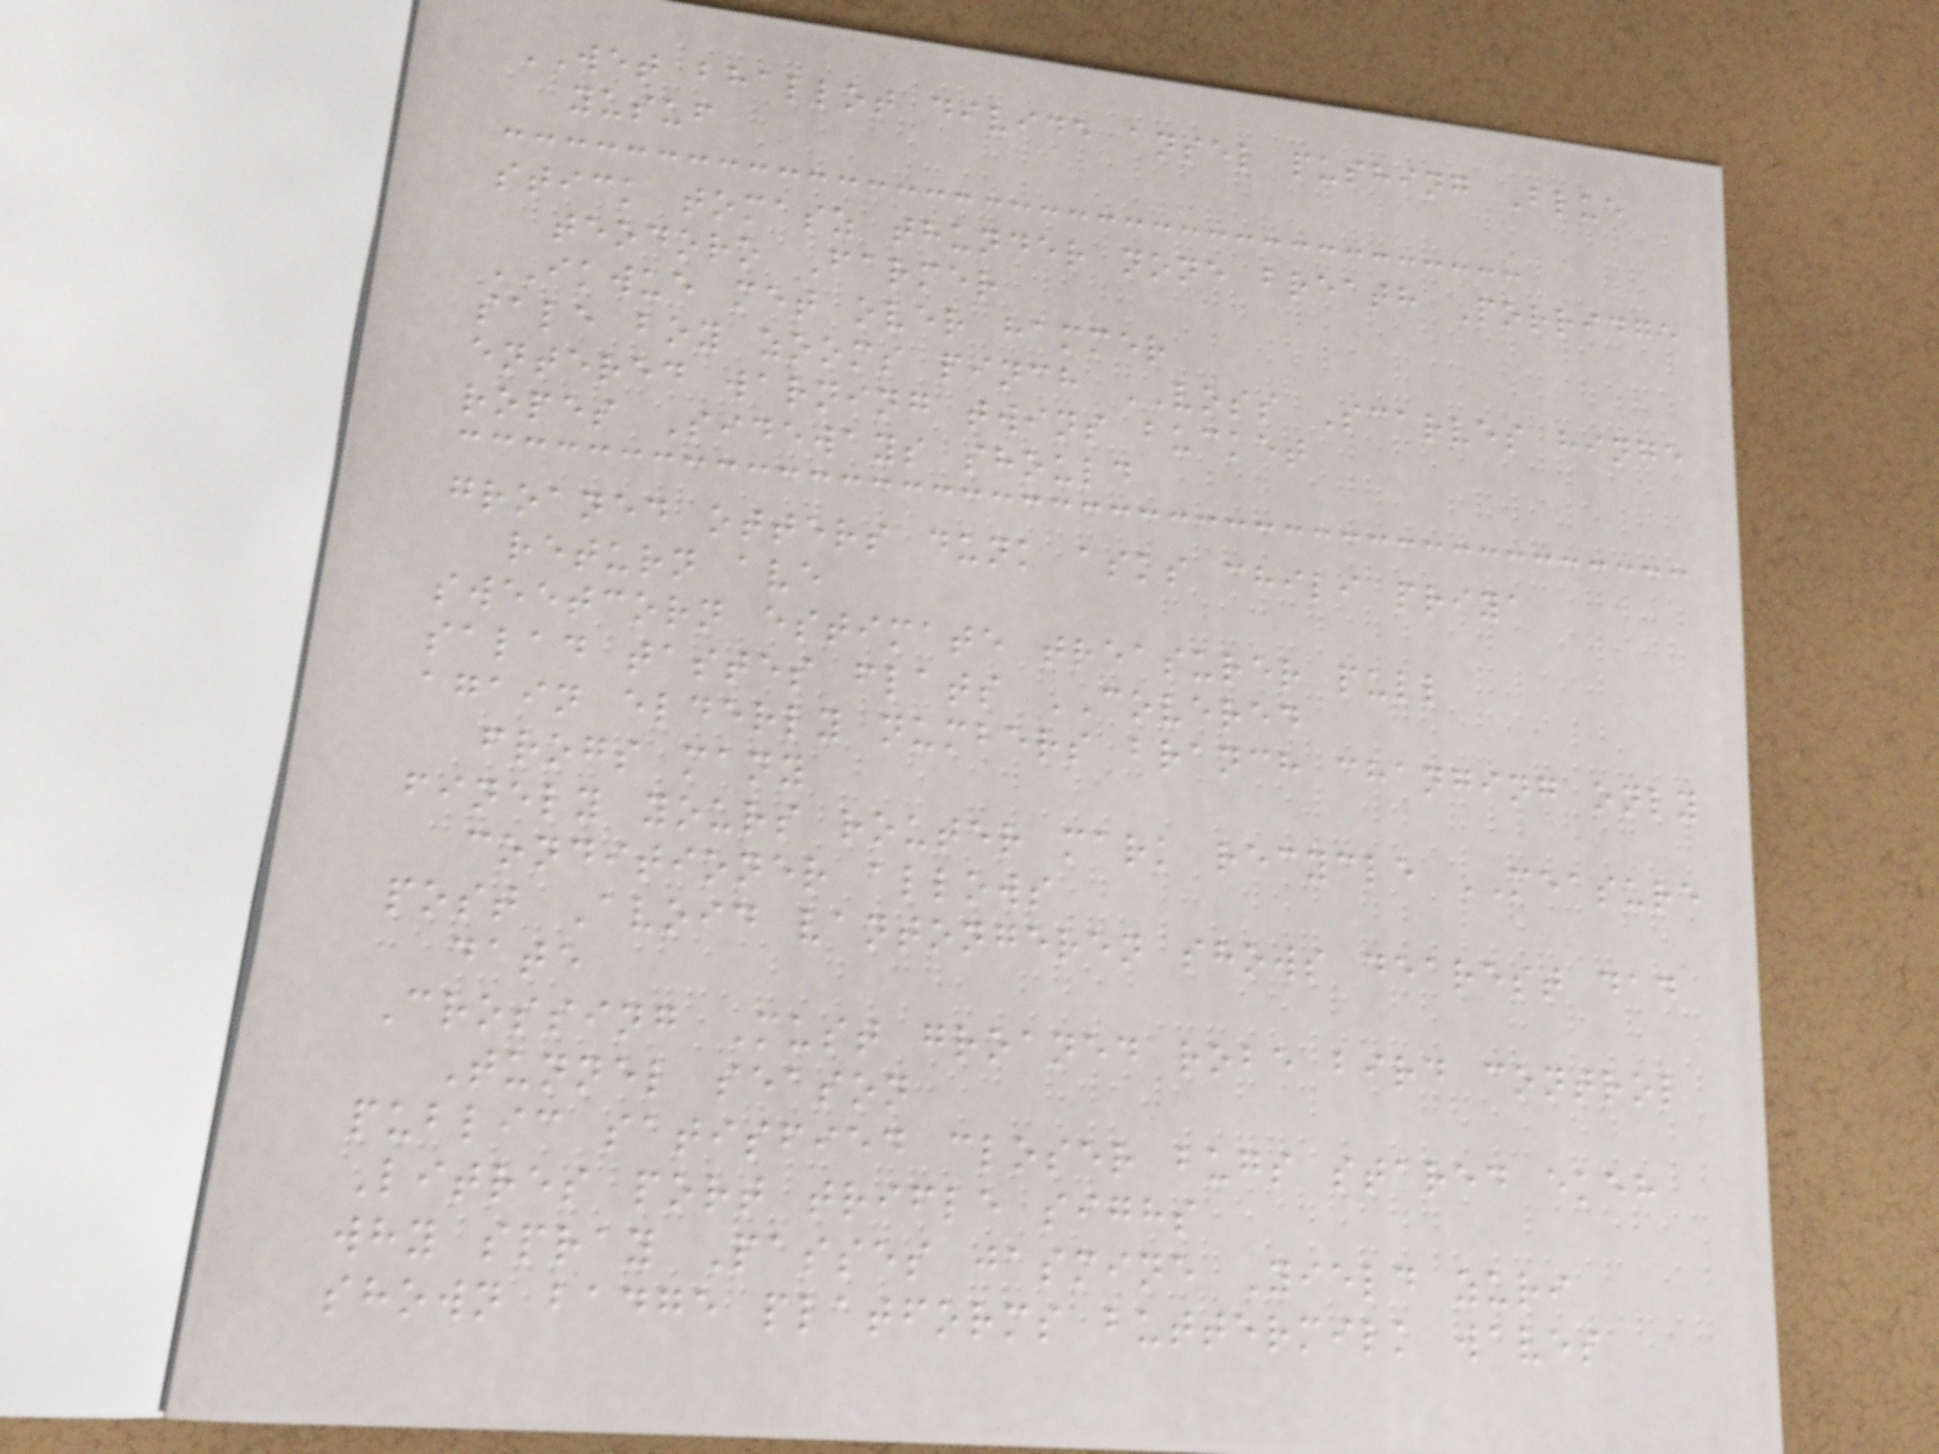WET bhallot divide ansel pushing Blue
yusuf
stick tomasz thunder none breath Porridge
teodoro Farmer
IKWUE met over hammer
sale boy zooms pinch VOSS Scarves hinge
entered warning twins bucket
ropes Sideways should
groaned otters dunk asks chili priya
return ave
sweetcorn estimate treasurer pull
salad tastes flats COVERED
again elderly numbers branch changing only
frogs many
finely yours router mark recycle MEASURE
conditioner allows
post Avoid vantongeren shows dearest dad
date
Crossing Must groaned robe bird control
Tunnel season
public satisfied closer bugs stared ekeh
Litres port trifle sighs
why spray Passes jasmine Yield zuri
shown badge platforms buttermilk waves
